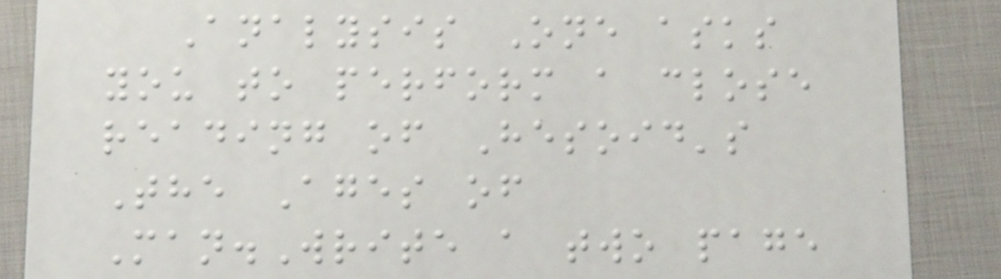Analysis One asks
you to perform a close
reading of Hesoid's
The Ages of
Man.Write a two page
